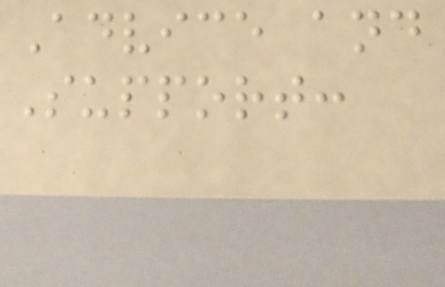Advice and
Support:
